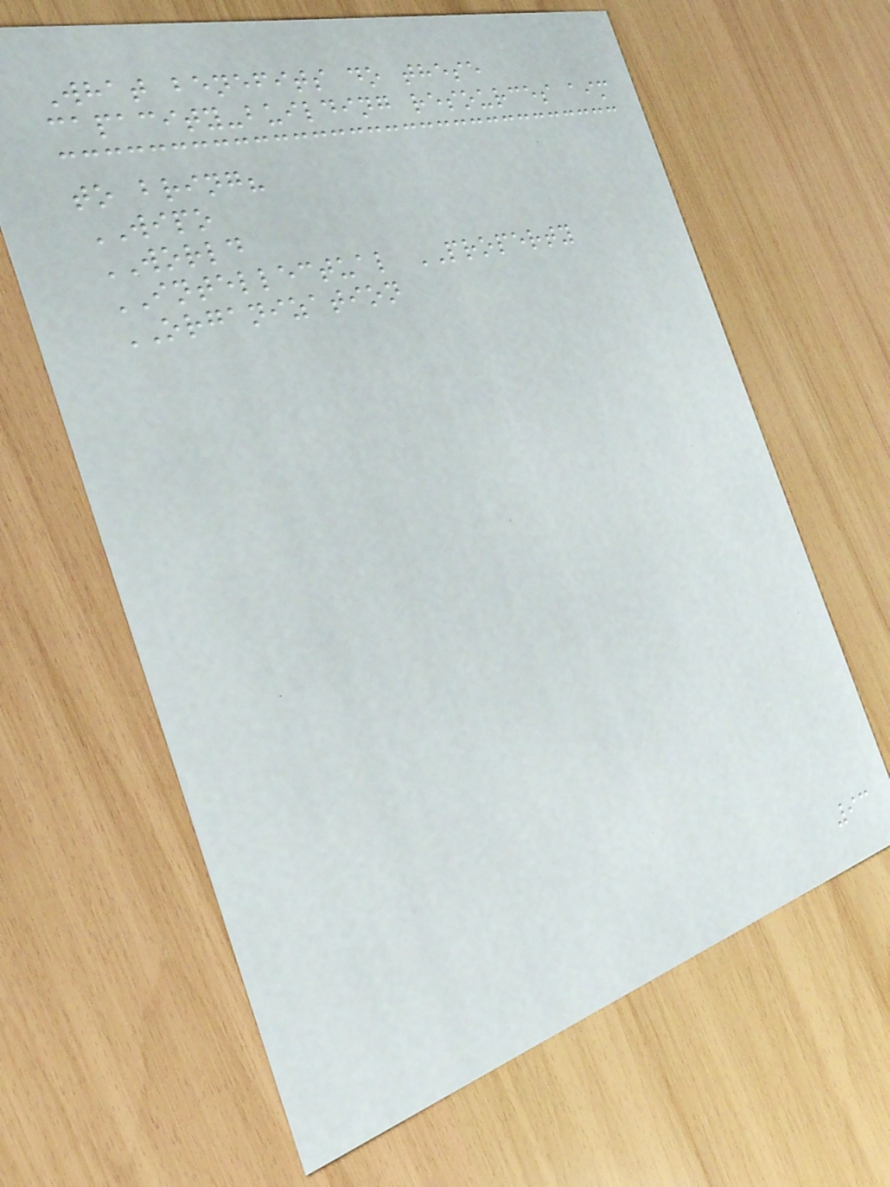What benefits do these
capacity-building resources aim
to bring?
WIPO
WORLD
INTELLECTUAL PROPERTY
ORGANIZATION
93
